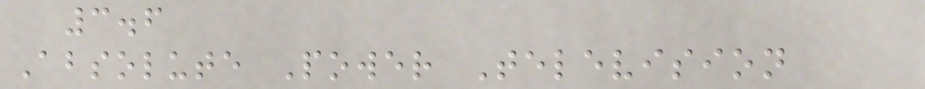3.6
Absolute Power Television
